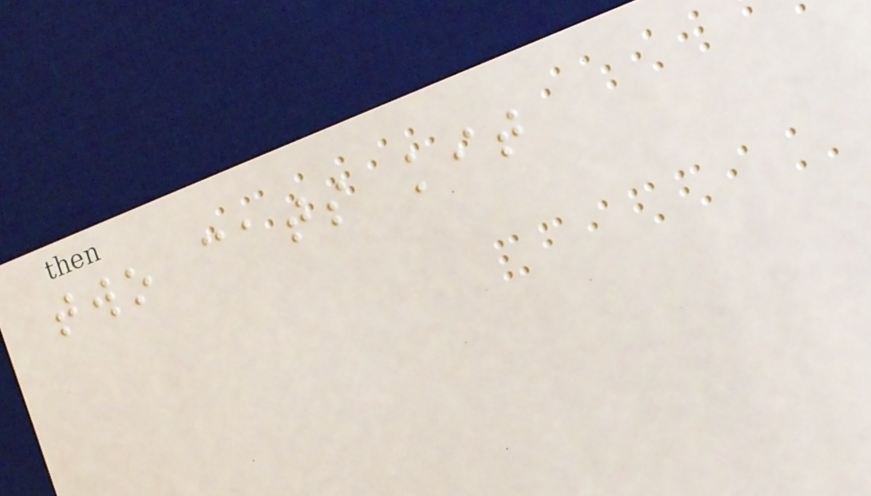two cats kit
